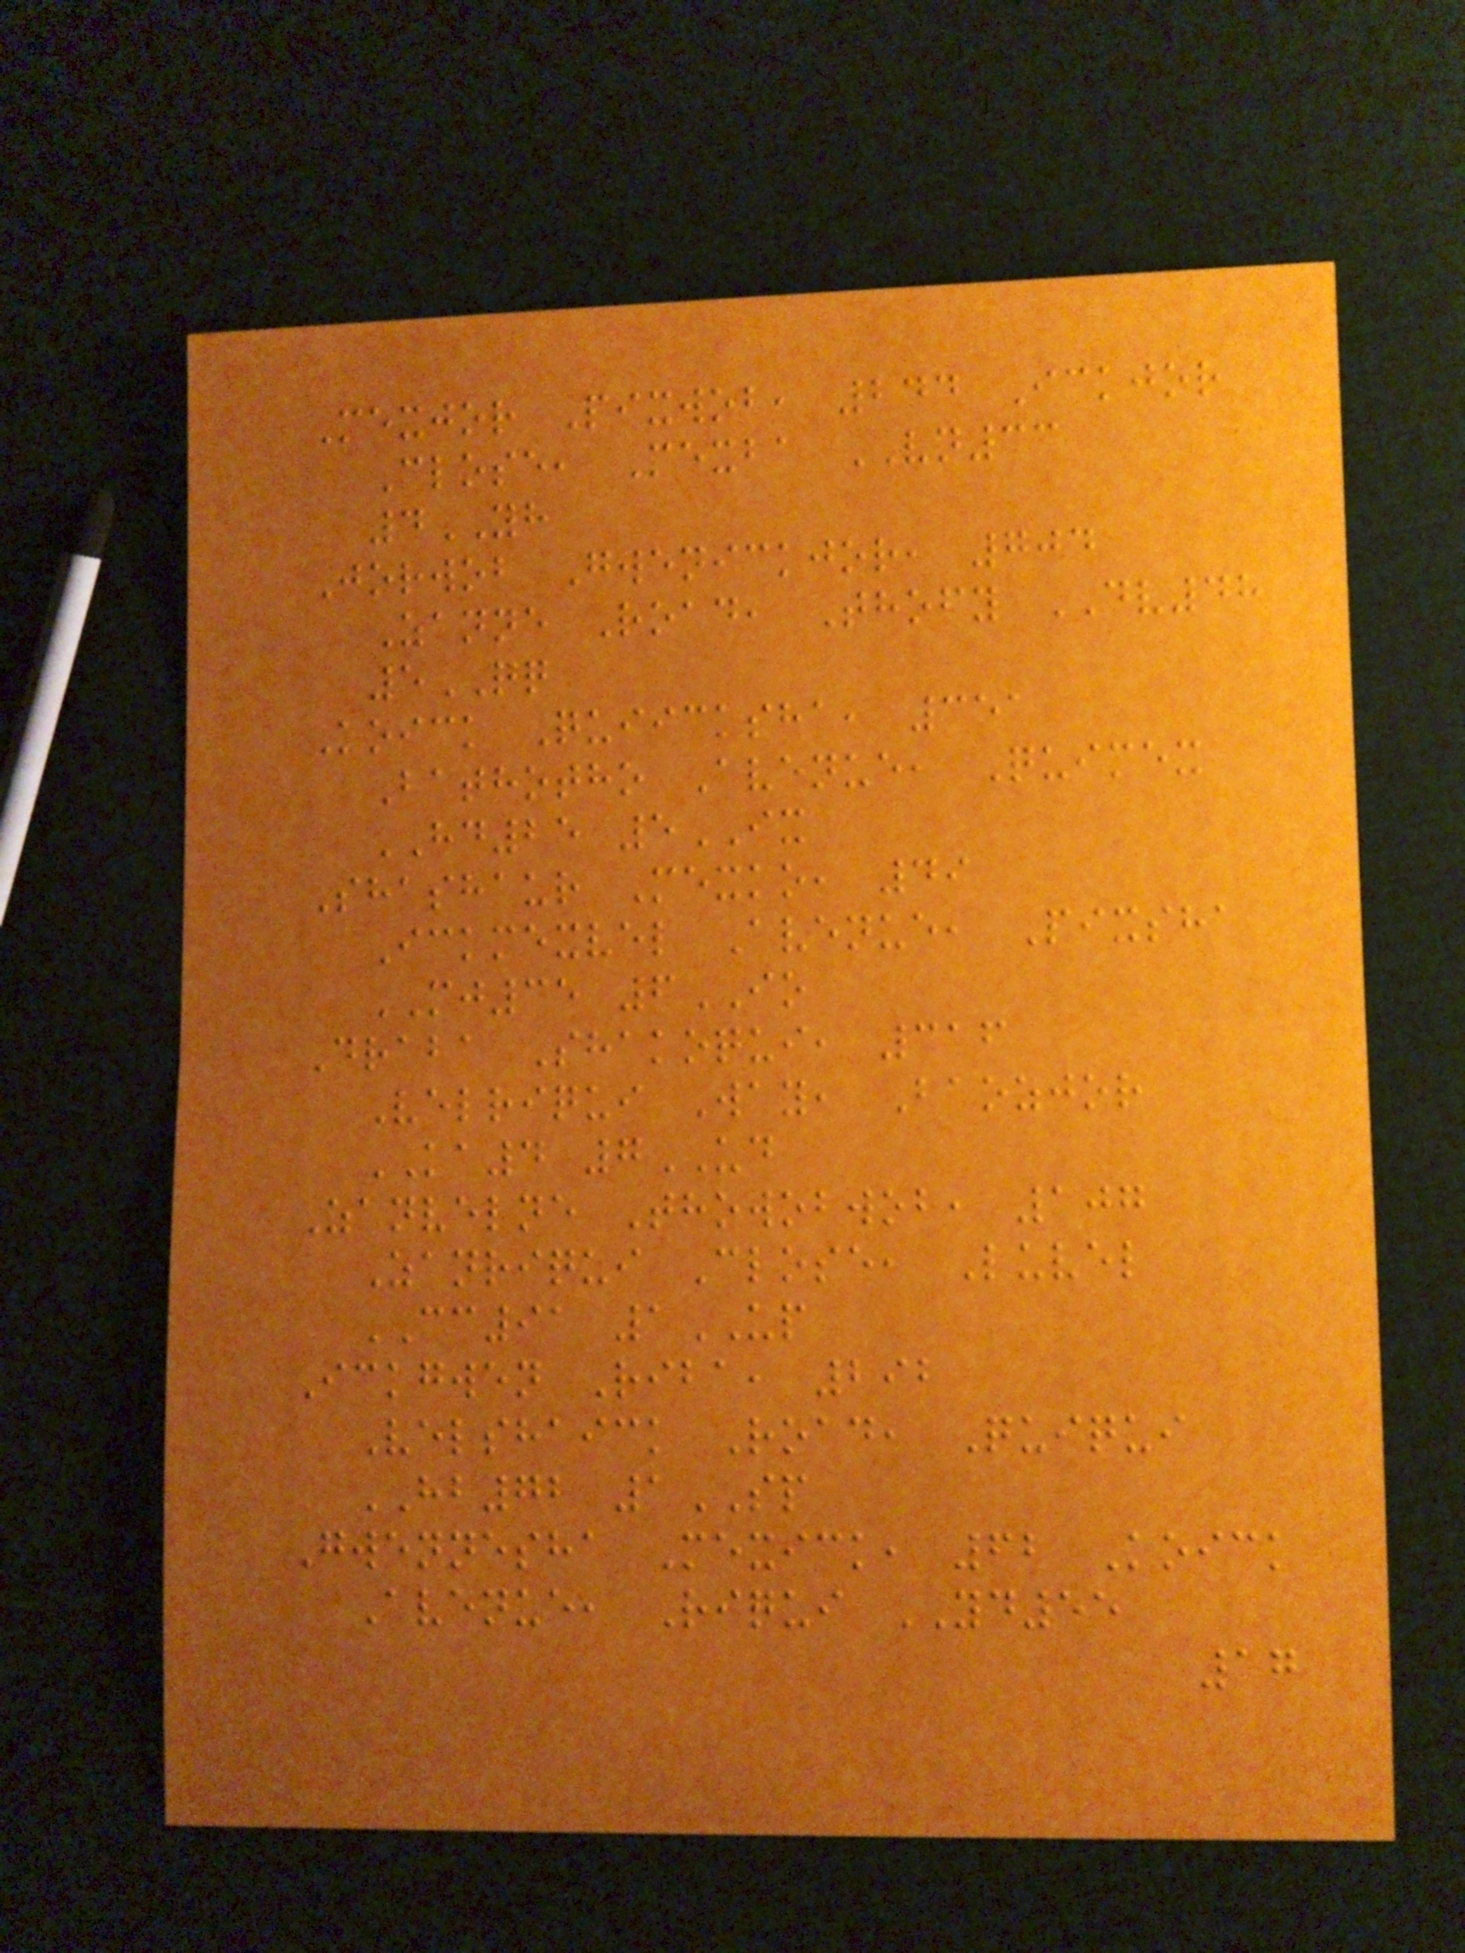Mexjor Pixwob, 244 Ickjor
Close, Mexba VN33
4YH
Jorwob Gwenickjor, 704
Zanne Road, Thofy DV48
5QQ
Koick Quiicksha, 351
Bathotho Avenue, Quimex
HD25 5IX
Shashaur Mexko, 49
Ickmexvel Avenue, Pixsha
MJ35 6IO
Draba Shakoqui, 316
Velriqui Way, Baozjor
KA4 7UD
Zanvelne Thowobwob, 107
Zanriqui Close, Luvel
CC91 1UP
Ickgwen Riba, 292
Velshaick Road, Quiqui
HB72 1SP
Gwennesha Mexick, 62 Koick
Avenue, Riqui YD55
17
